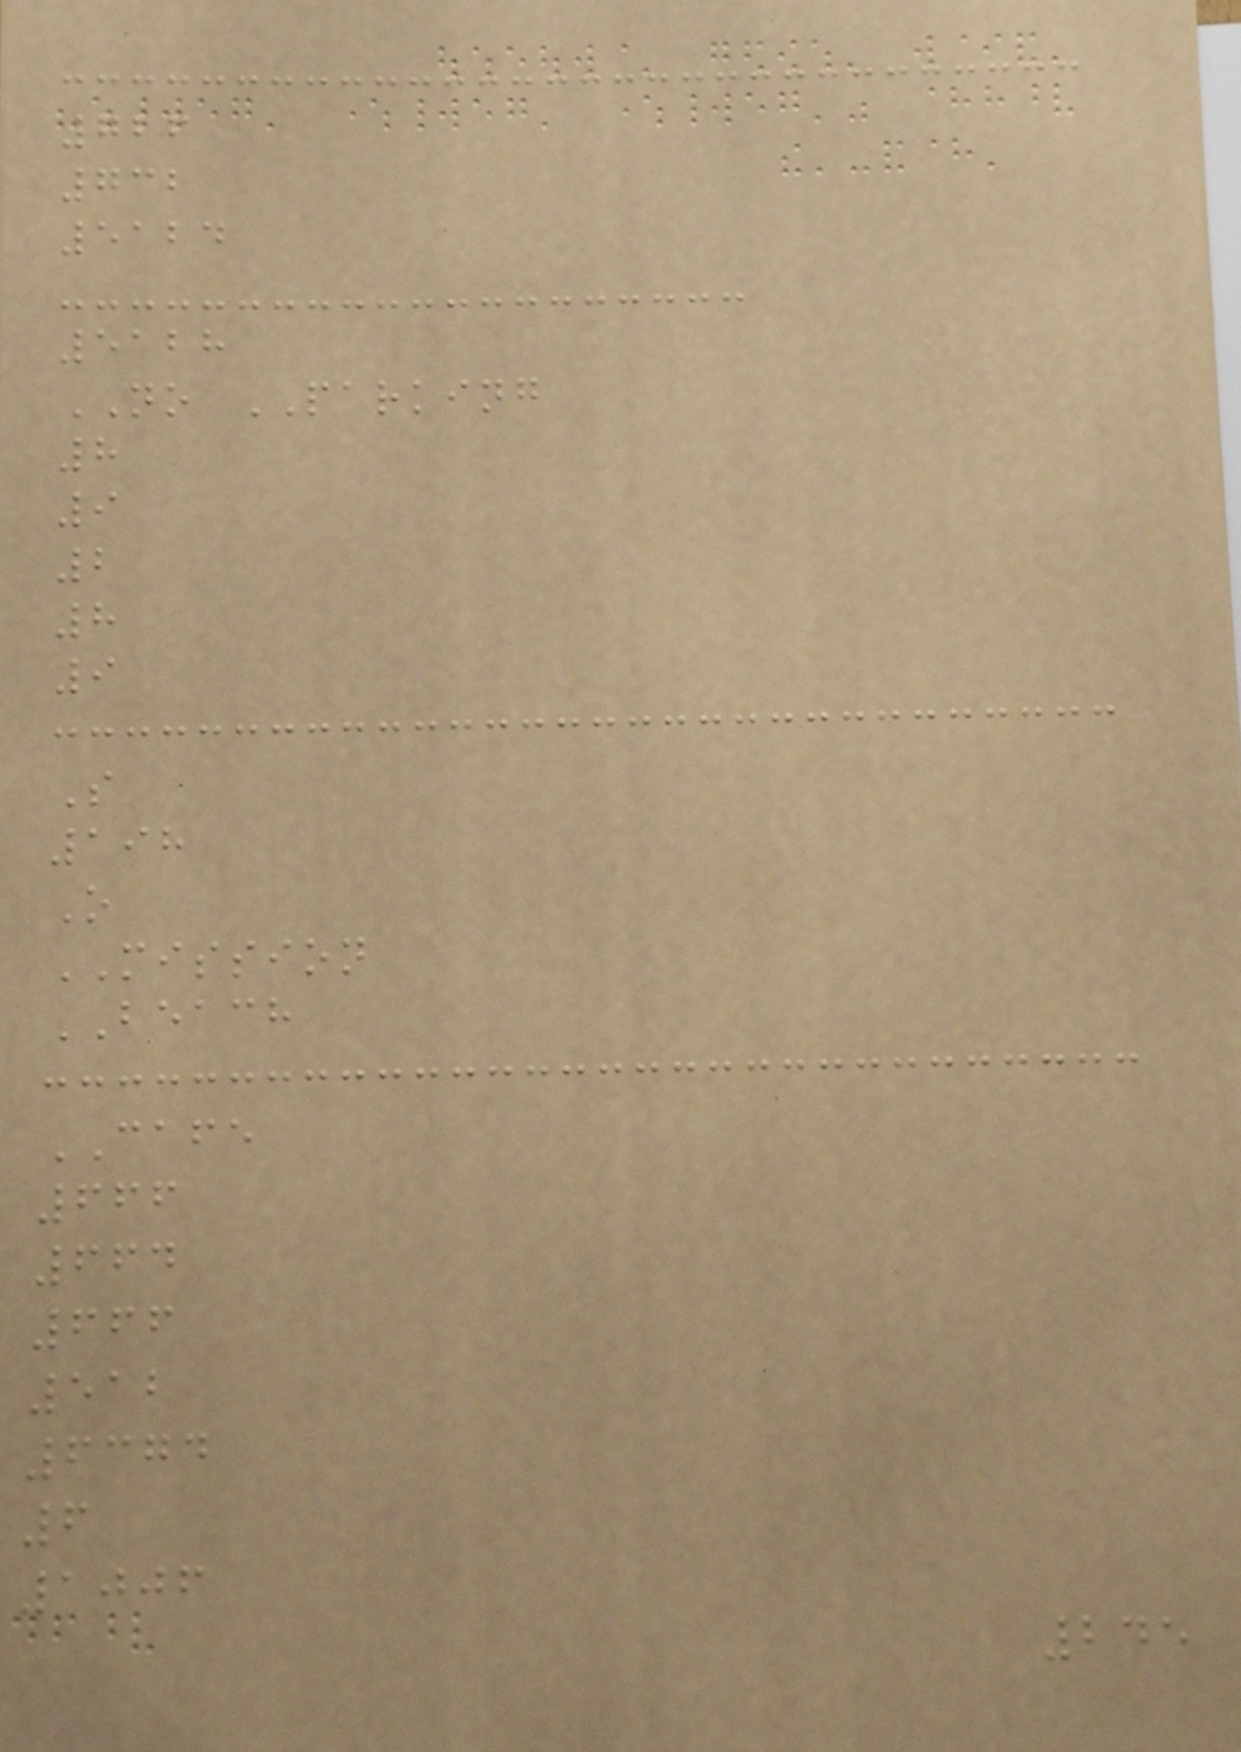726
732
5124
5128
NO PARKING
8
9
2
8
9
S
198
O
MISSION
BEACH
CAFE
666
664
666
512
6374
6
1006
245
